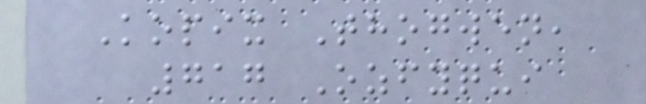Kopix Thogwen,
717 Ozfyqui
